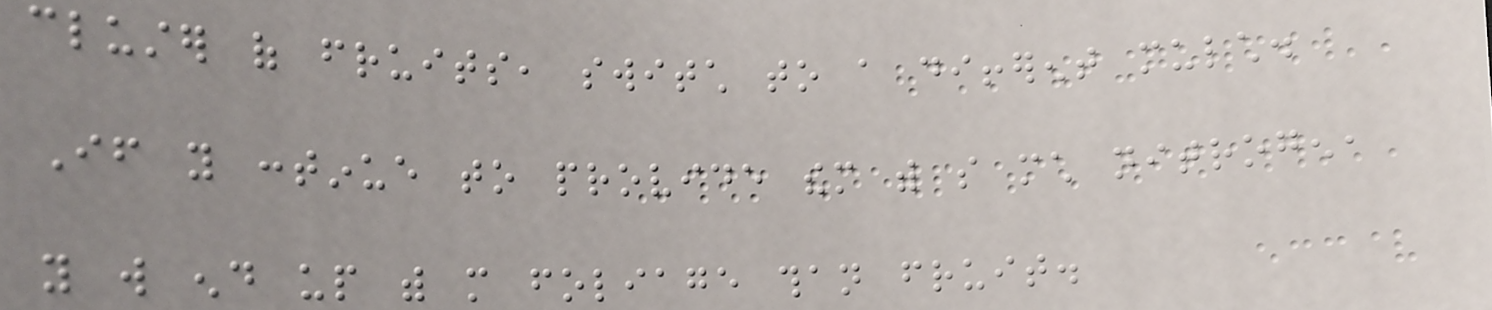cluster of fruits, switch to a different mulch.
If you continue to provide them with so much nitrogen,
you will end up with more foliage than fruit.
